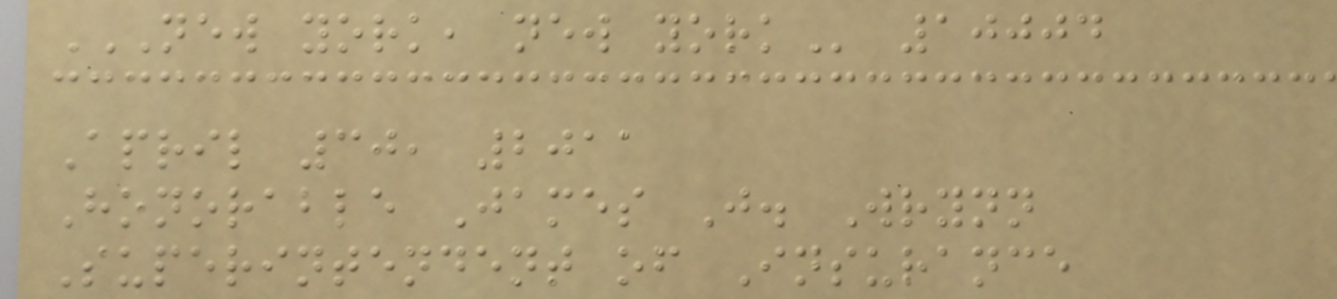NEW YORK, NEW YORK 10004
April 30, 2011
Honorable James J. Wrynn
Superintendent of Insurance
